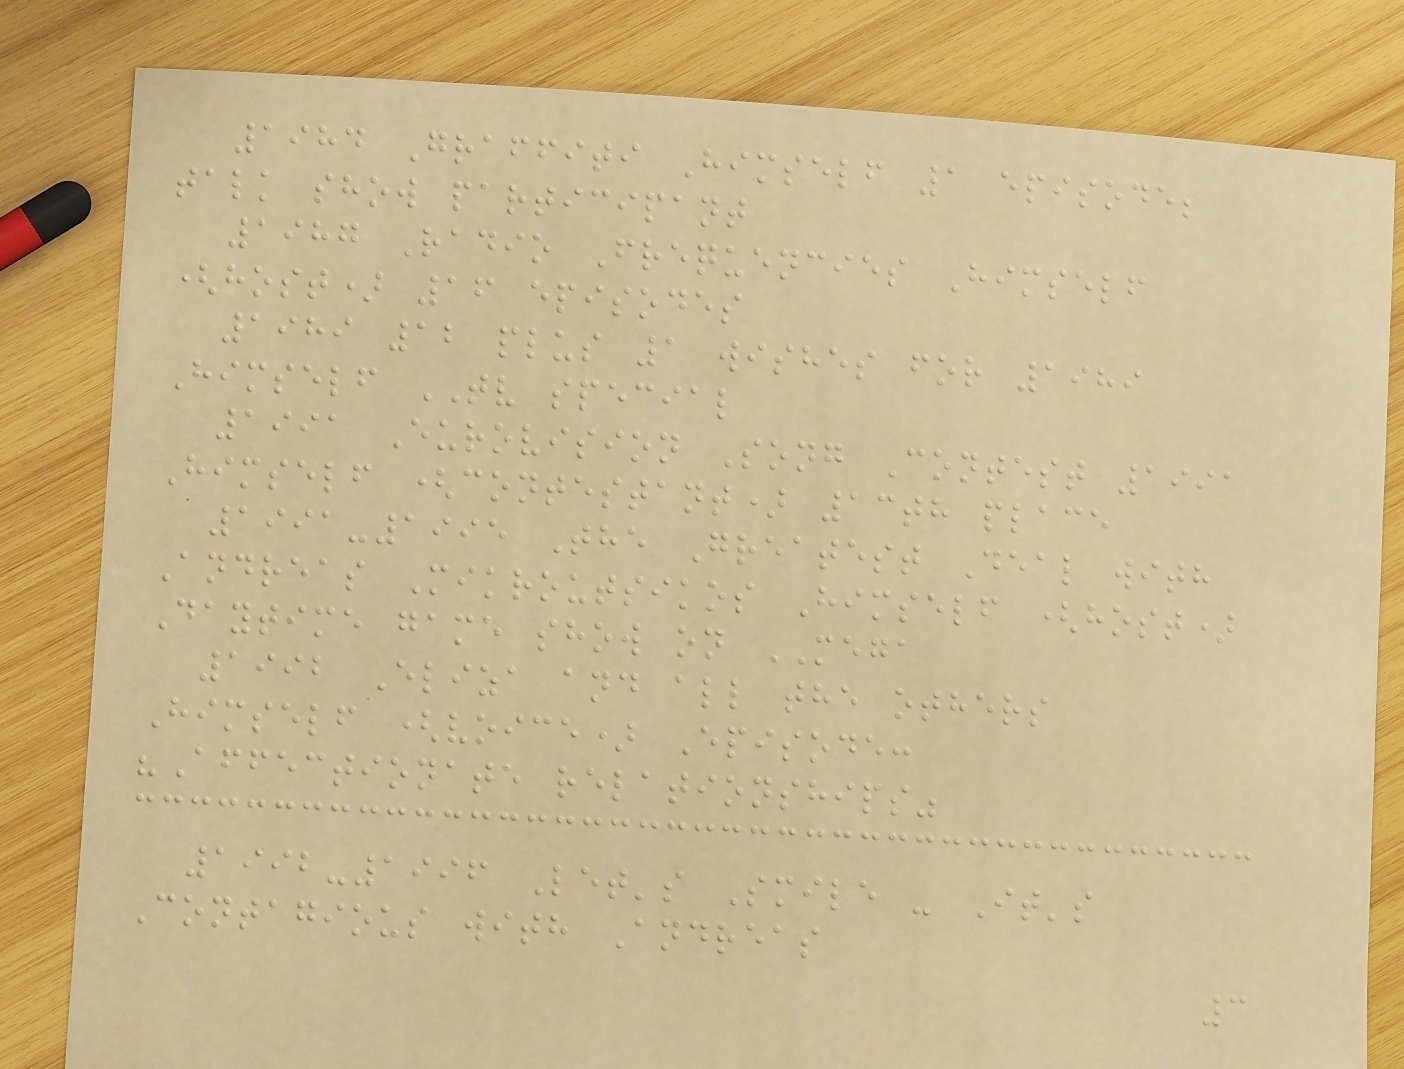1984 Graffiti Himself 1 episode;
talk show participant
1987 Radio Frequencies Himself
(host) 16 episodes
1989 12 plus 1 wishes for 1989
Himself TV special
1991 Eurovision Song Contest 1991
Himself (contestant) 13th place
1991-1995 The Greatest Deal with
Andreas Mikroutsikos Himself (host)
Daytime game show on MEGA
1992 Eliza and all the others
Himself (voice) Episode:
"Affectionate relationships"
1992-1996 Let's Smile - It's
Contagious with Andreas
3
